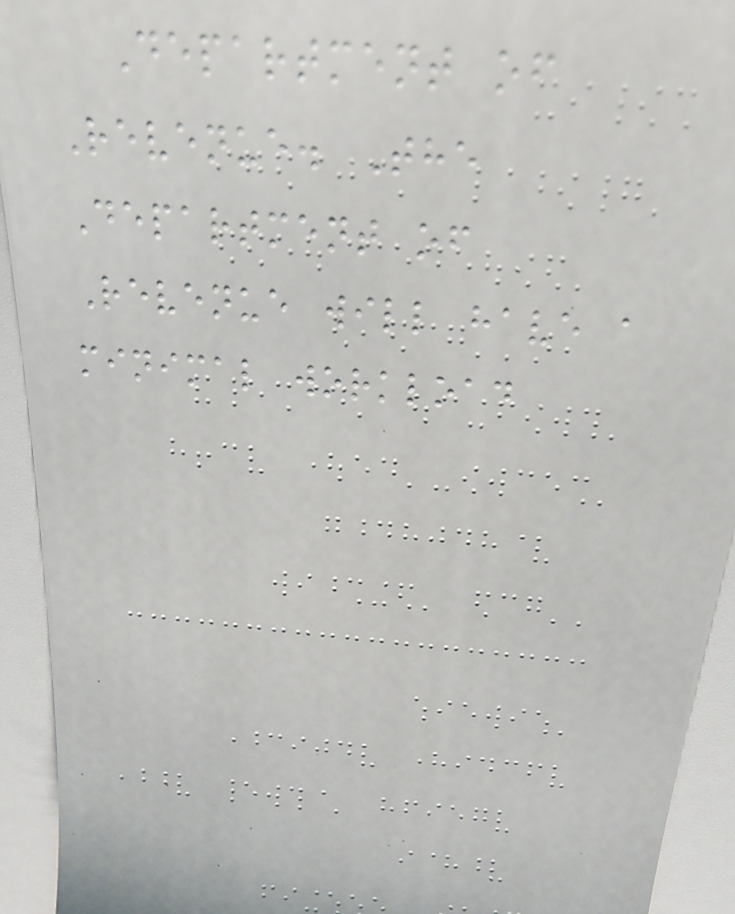Department of
Revenue. The
Department of
Revenue will have a
minimal workload
